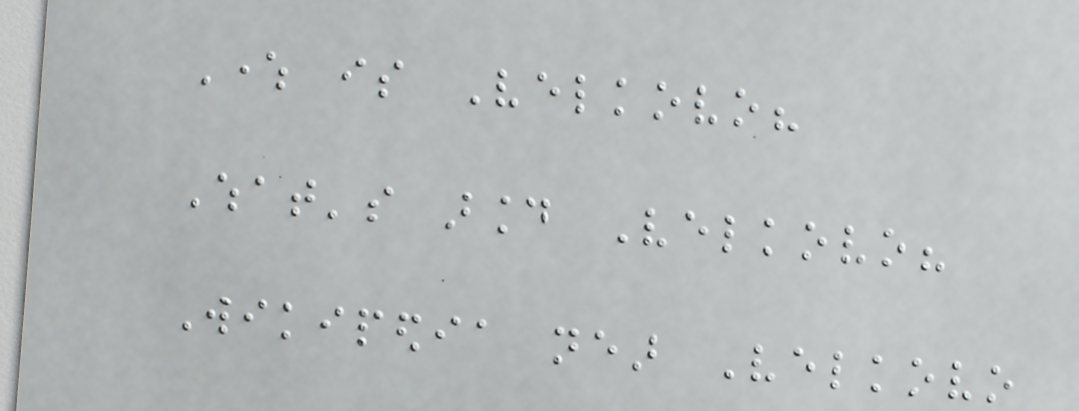Where is Velkovo?
What's around Velkovo?
Wikipedia near Velkovo
